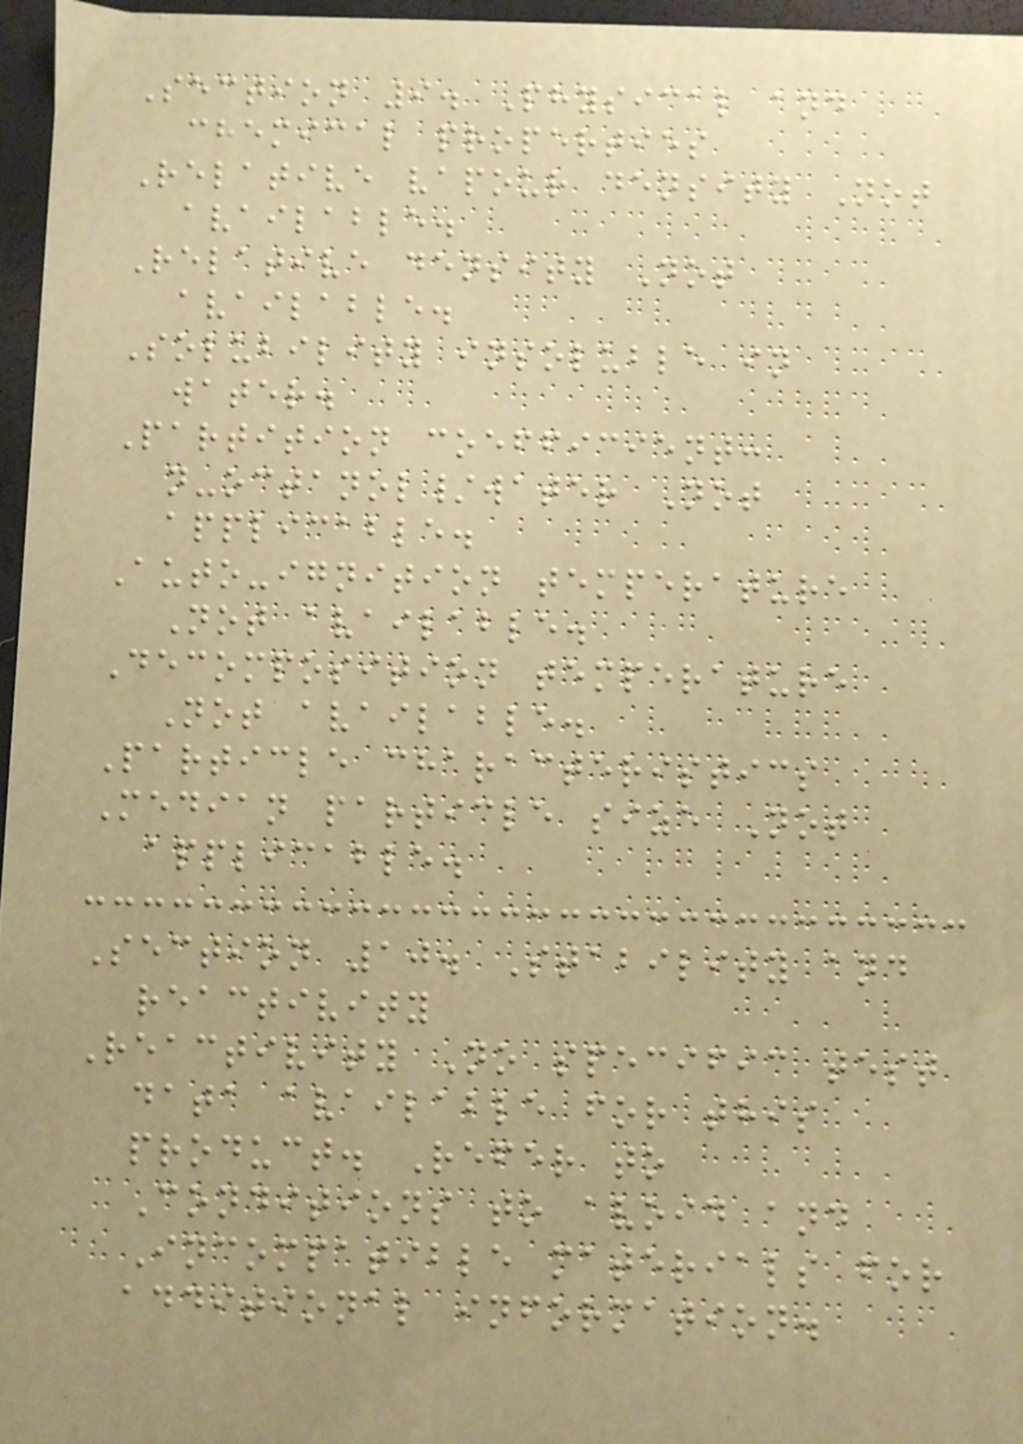Section 9. Physical and
chemical properties
Relative vapour density Not
available.
Relative density Not
available.
Solubility insoluble in
water.
Partition coefficient:
n-octanol/water Not
applicable.
Auto-ignition temperature
Not available.
Decomposition temperature
Not available.
Particle characteristics
Median particle size Not
applicable.
Section 10. Stability and
reactivity
Reactivity No specific test
data available for this
product. Refer to
Conditions to avoid and
Incompatible materials for
additional information.
